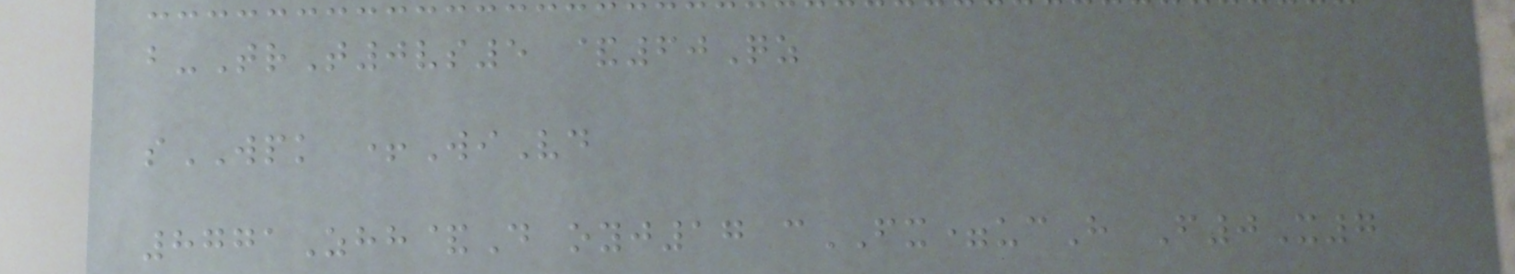b-TrT0vs5 &60Qz
sWPK +WiVd
8771Zhh&D oyj17 cFX=ucH F0X7
